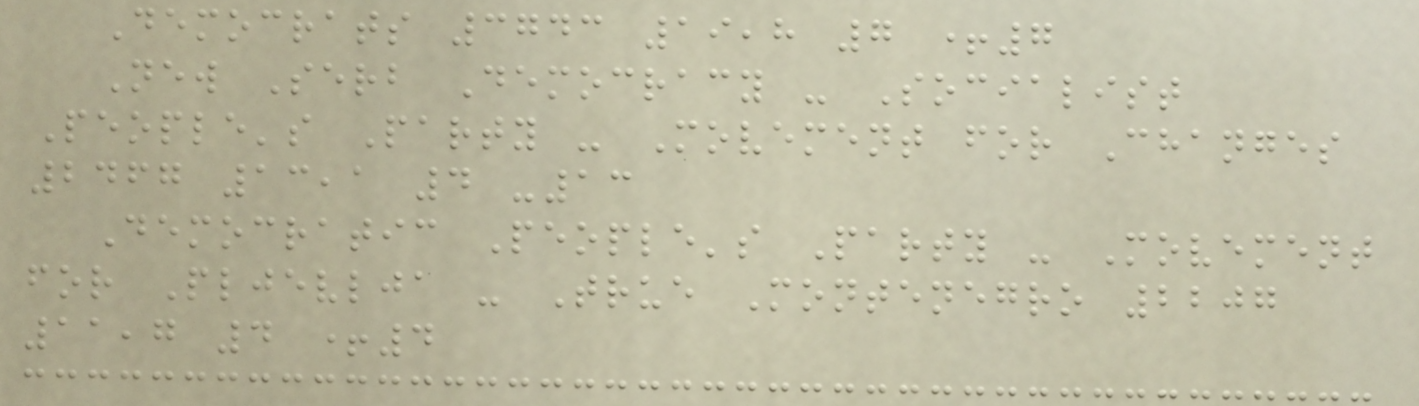Democrats 3743 19,8 7 +7
New Serb Democracy - Socialist
People's Party - Movement for Changes
2467 13,1 4 -13
Democratic People's Party - Movement
for Pljevlja - True Montenegro 2207
11,7 4 +4
